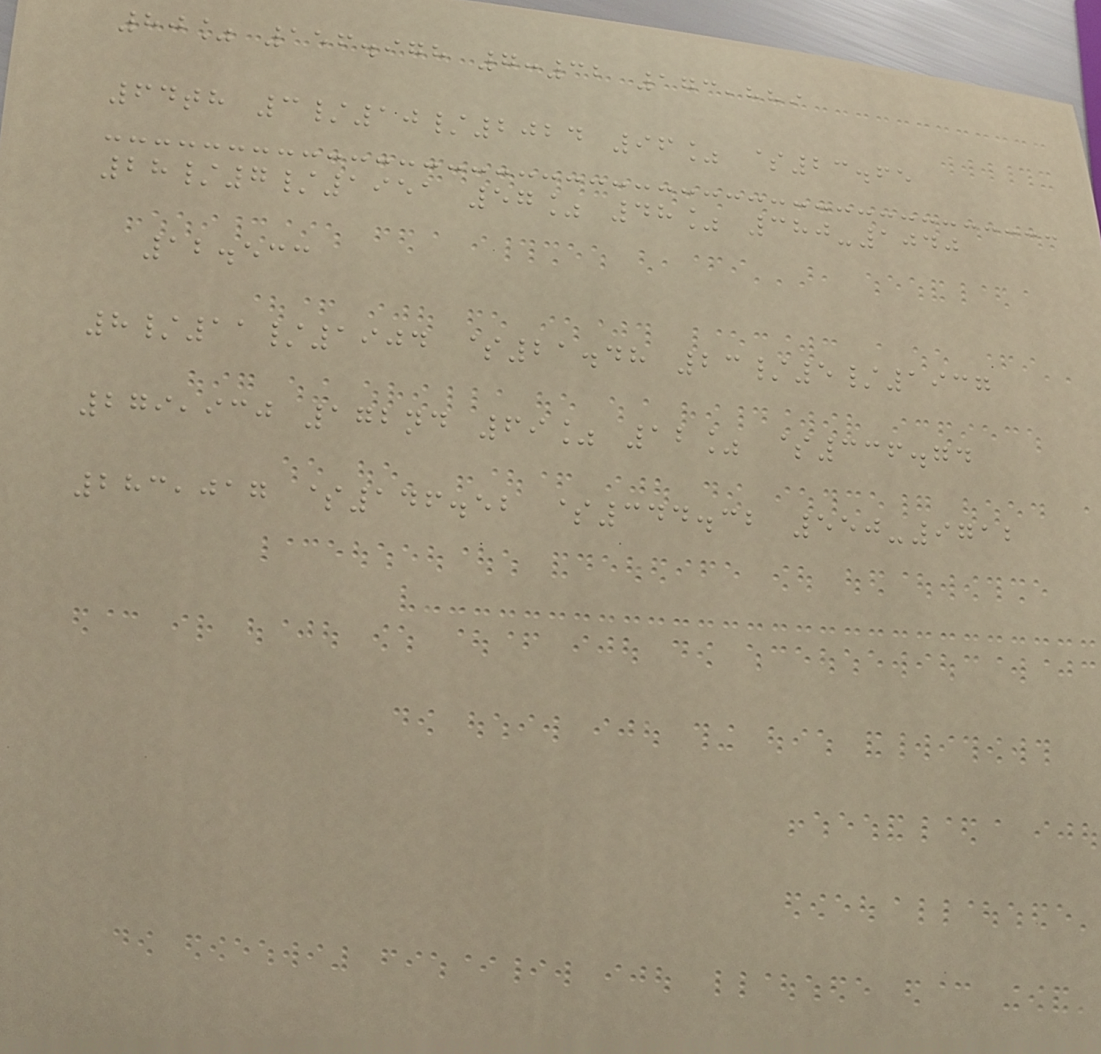80% 156.978 7:32 173,889
64th 3/10/2024 96% $23.65
28/7/1951 57% 48% 380-1040
12.533
8/11/1904 $21.48 23/5/1937
279,930 172nd 69% 12% $336.74
283,017 $146.52 $344.32 550-9712
